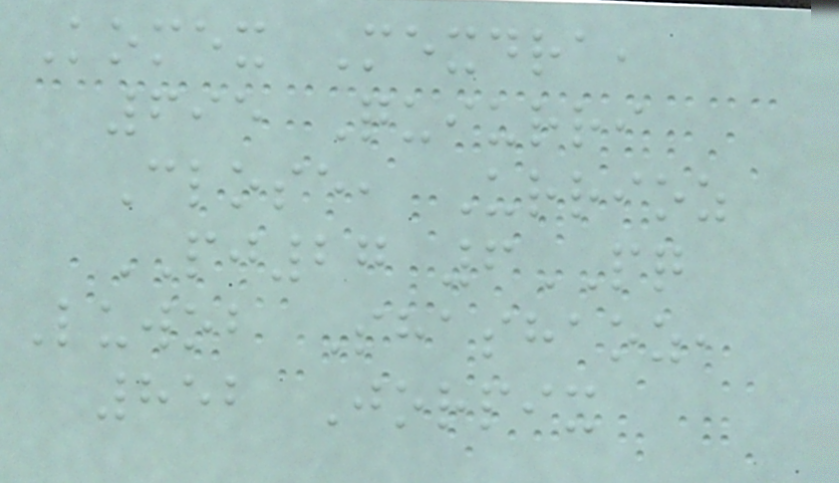Komex Mexdra,
695 Quiurri
Close, Urrioz
PJ27 6PQ
Luwob Shashaoz,
852 Jorpix
